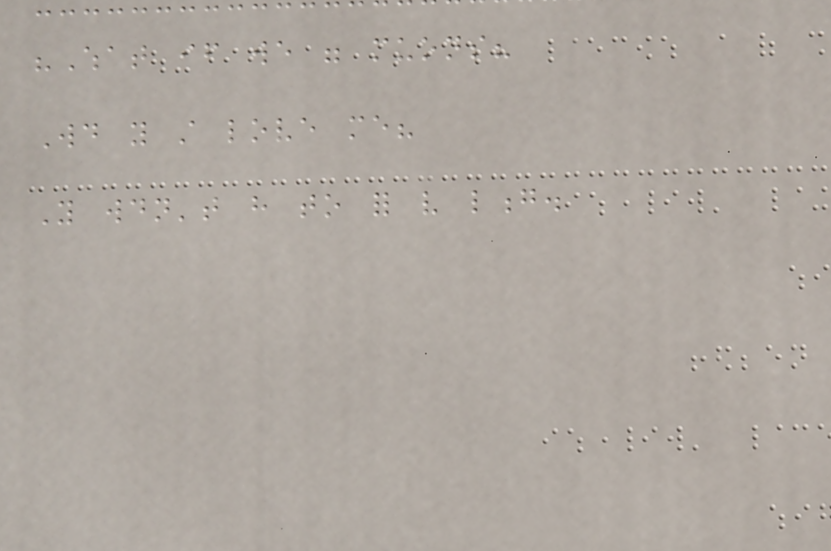"What if we were muons?
Would you still love me?
You wouldn't have to for very long.
